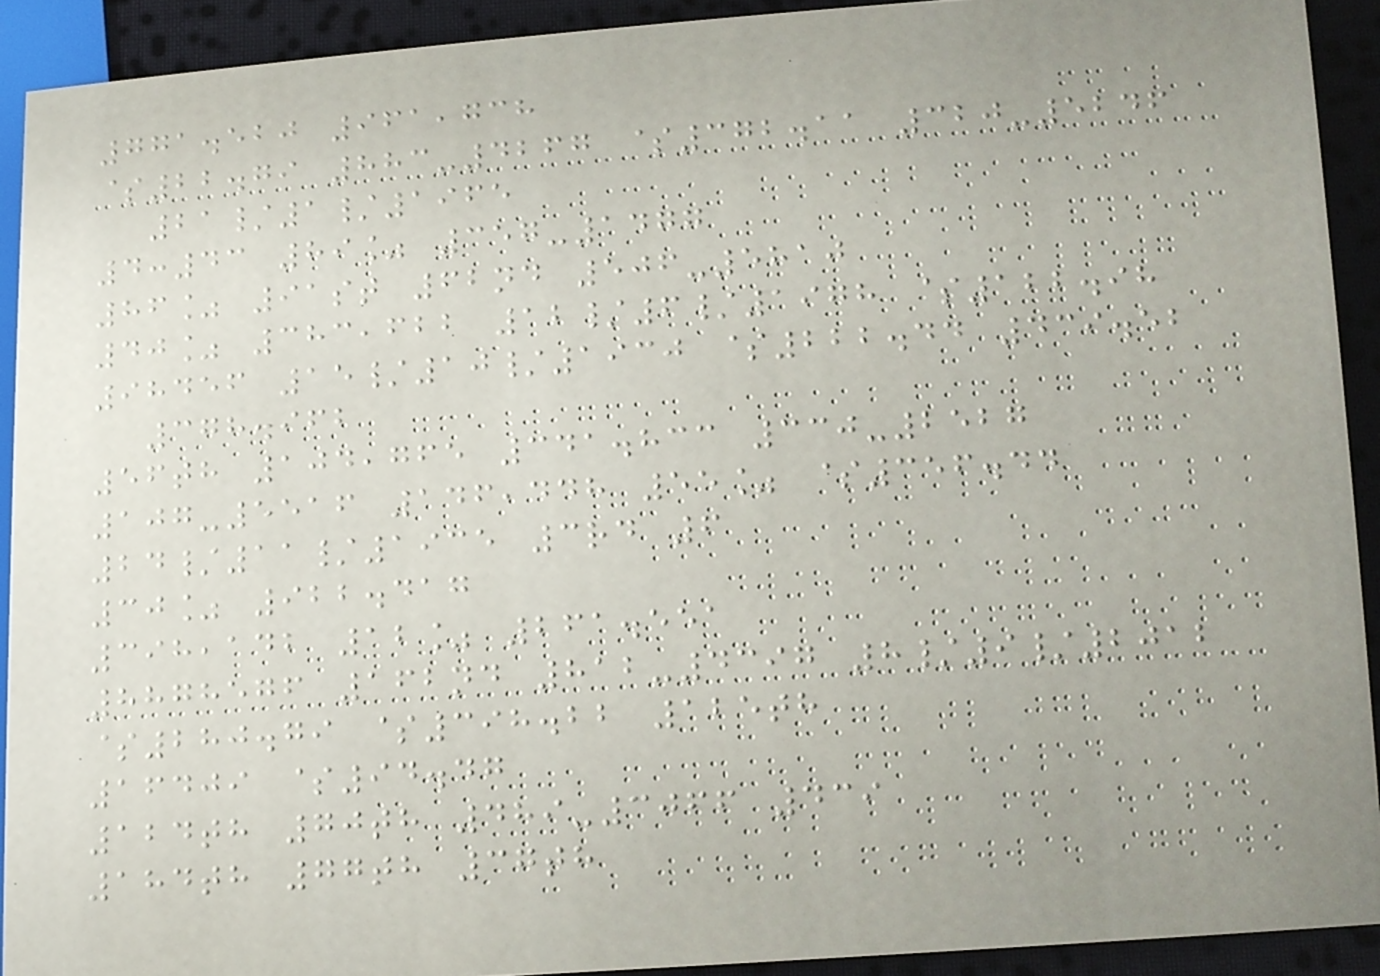771.520 961,738
$22.79 883-4267 $372.11 320-5246
21/1/1965
4:43 89% 357-1477
86% 91st 62nd 506-5810
40% 383,622 12/6/1978 $122.98
98456 15/10/1930 $222.44 439.52
378.962
56th 104,765 341.833 330-2527
107-5516 146,448 55% $356.44
24/11/1935 3rd 6
30% 922.417
398,142 12% 261.551
8878576 162nd 812-4397 8/9/2012
$280.79 $398.22 125th
16409 $94.47
124th 70th 489-3066 439
184th 77th 37th
